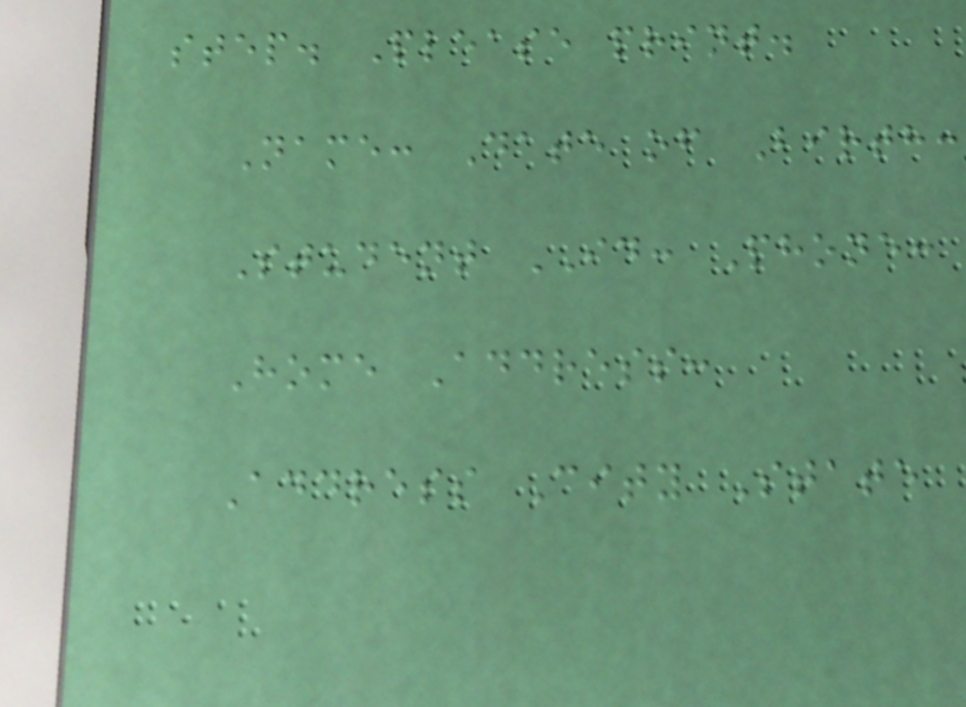step. Please print.
Name: Date of Birth:
Student ID: Phone:
Home Address:
Address City State
